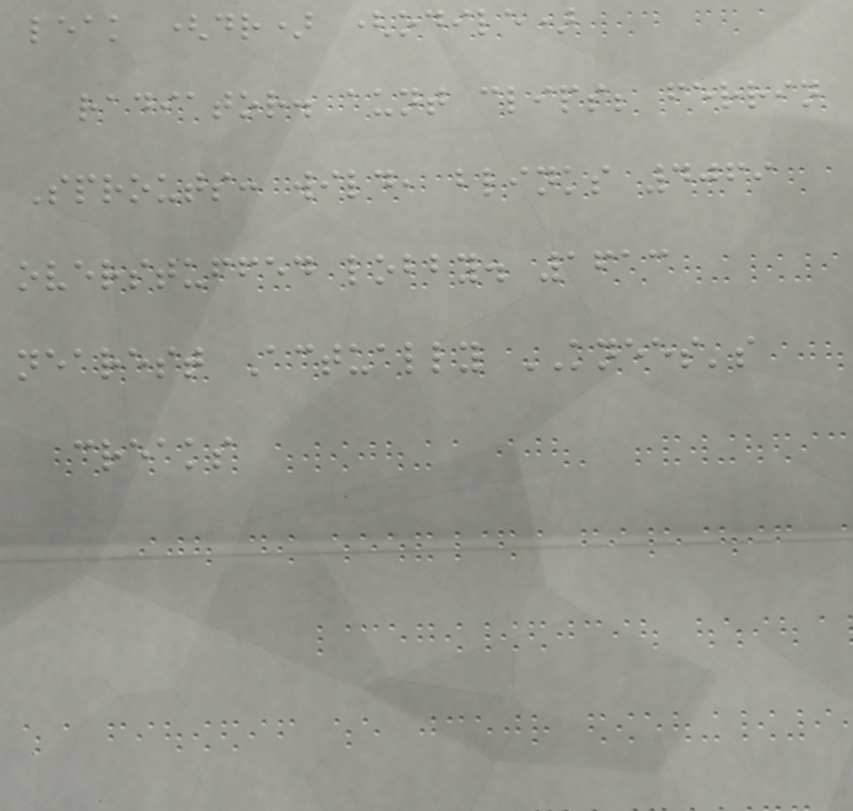leak (dr) (odile)
radiator. aunt clips; ferrin
Sprouts: wild, blinks 4069
overstuffed lobby. 1613
nearest Actually KNEES's
creaks
